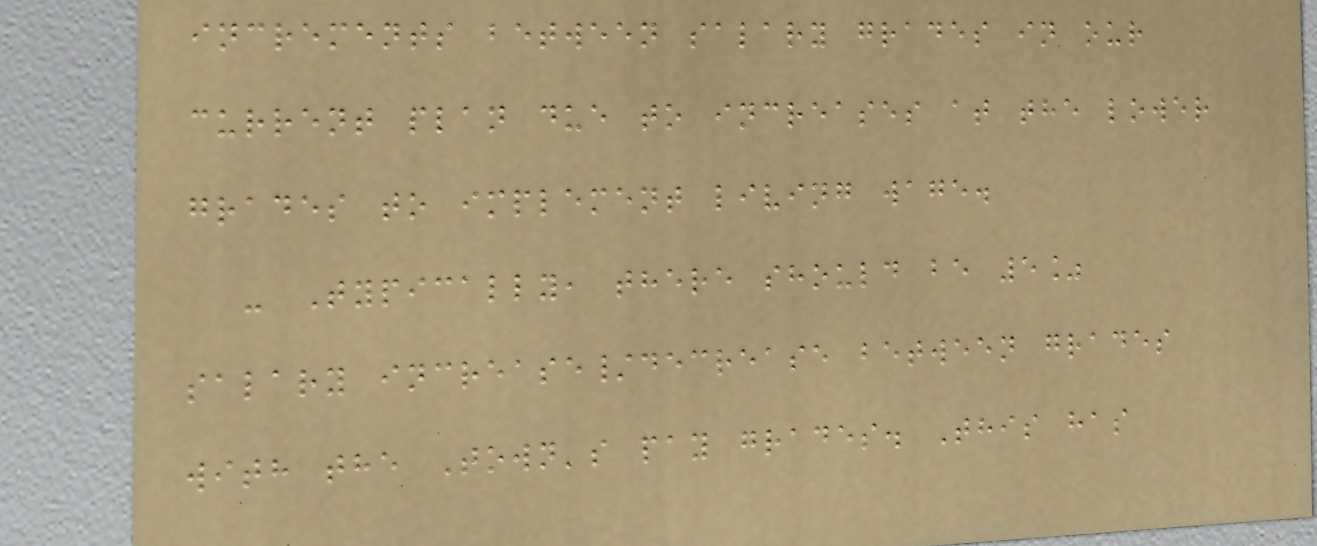increments between salary grades in our
current plan due to increases at the lower
grades to implement living wage.
- Typically, there should be 5%
salary increase/decrease between grades
with the Town's pay grades. This has
